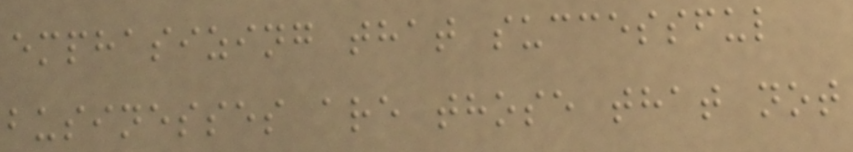emphasizing that successful
businesses are those that not
